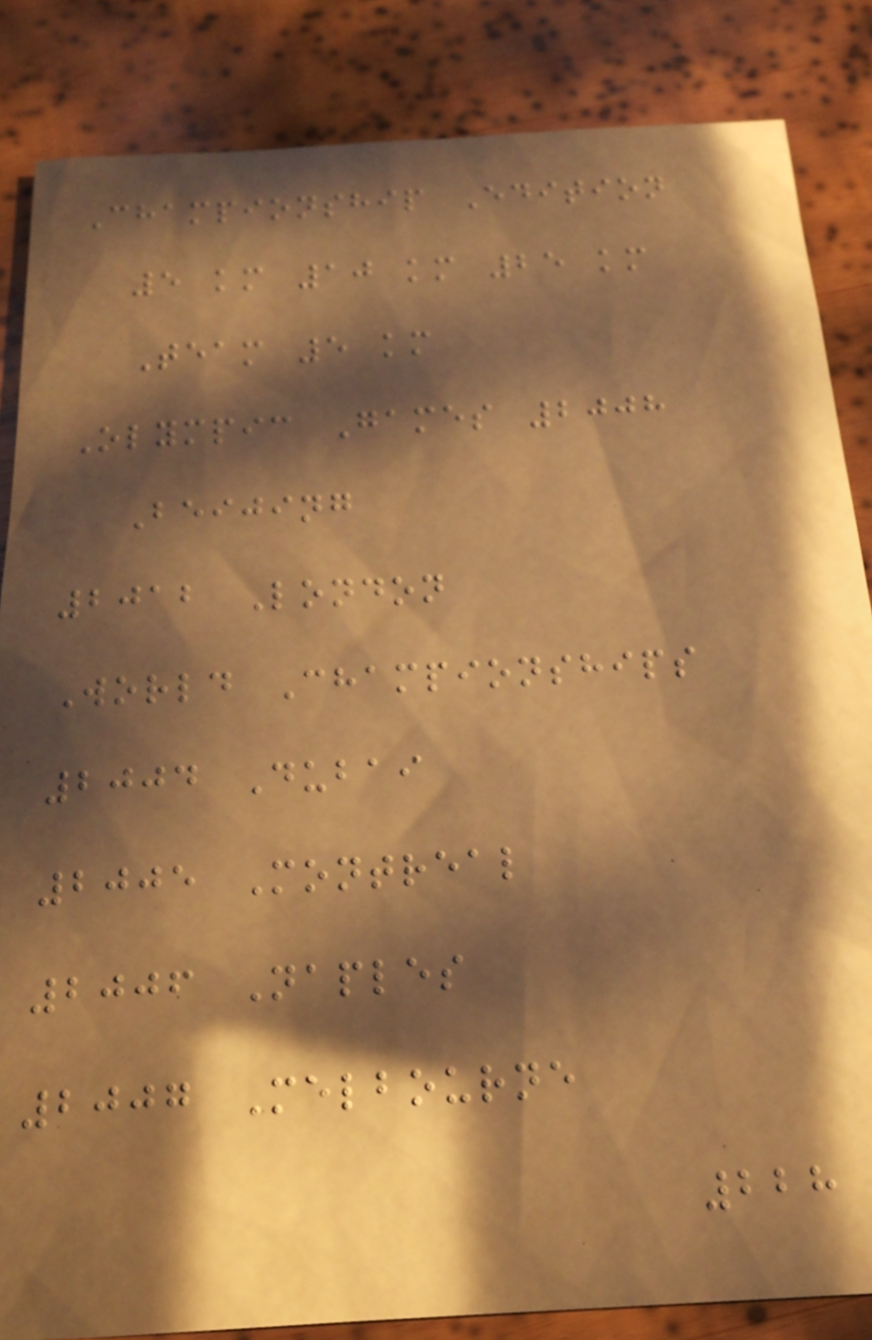Championship Edition
5 km 10 km 25 km
Team 5 km
Olympic Games 2008
Beijing
2012 London
World Championships
2004 Dubai
2005 Montreal
2006 Naples
2007 Melbourne
228
